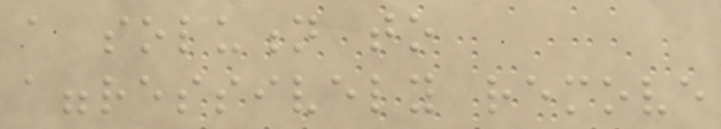a solution to
aggressively remove
